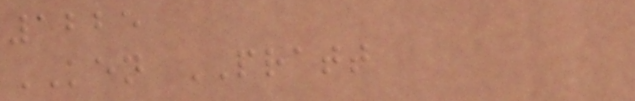1225
KEN PRATT
